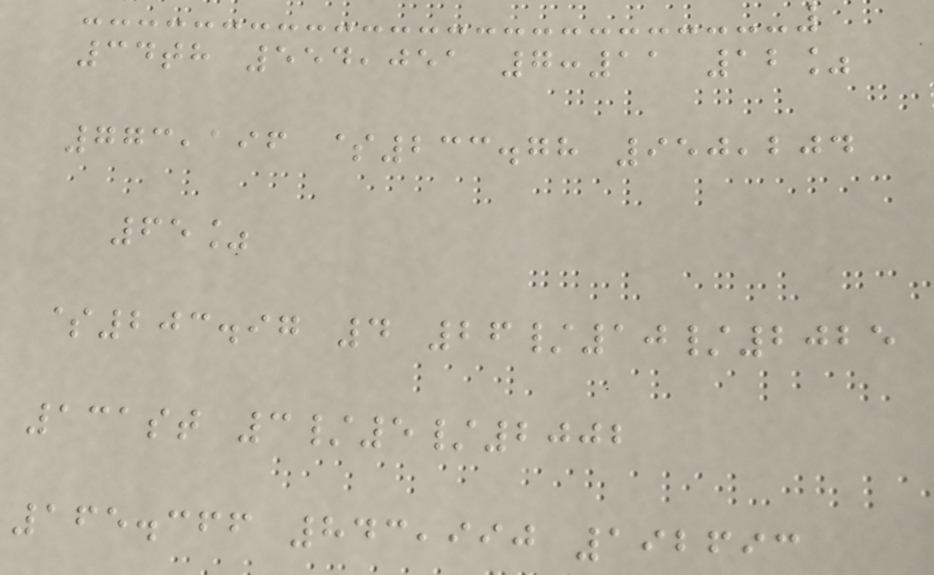34th 554,051 7:11 12%
773,196 $233.78 950,204
65%
$203.97 4 26/10/2025
131st 3/5/2002
165.366 843,990 192693
